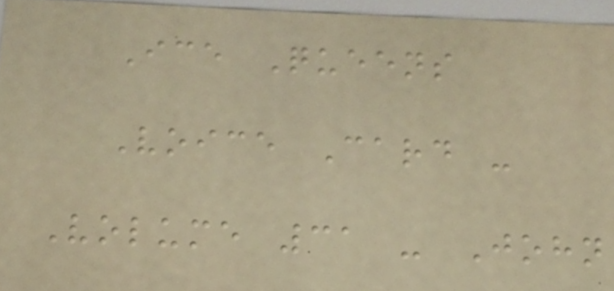Ice Queens
Voice Card -
Volume 31 - John
